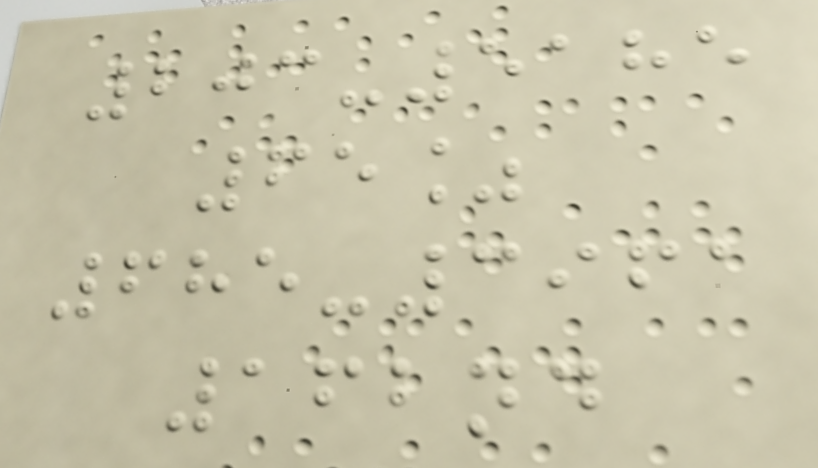203-5185
65%
685-3961
162nd
